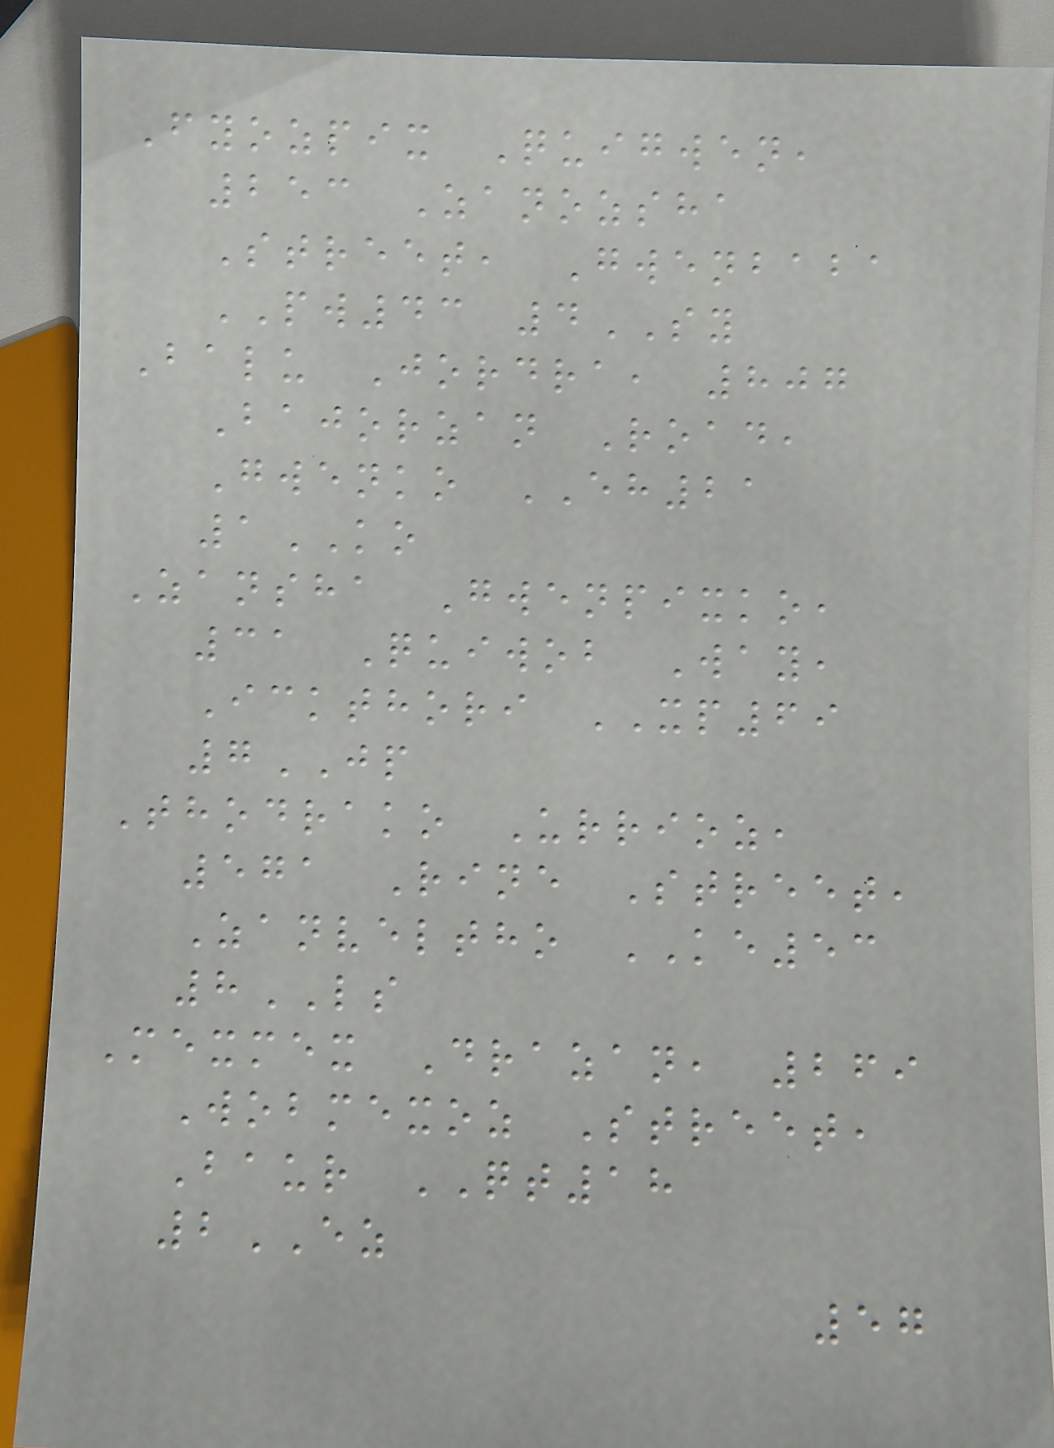Fyozpix Quigwen,
253 Zanozsha
Street, Gwenbaba
PW43 4SY
Balu Jordra, 807
Bajorzan Road,
Gwenko EH21
1KO
Zansha Gwenpixko,
31 Quiwob Way,
Ickthori XP69
7JP
Thodrako Urrioz,
571 Rine Street,
Zanveltho KE53
8LS
Mexmex Drazan, 269
Wobmexoz Street,
Baur QT18
2EZ
57
